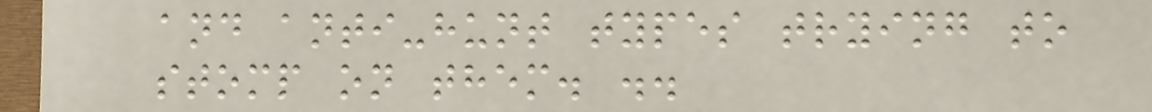and anti-hunt types trying to
stomp on them. ..
